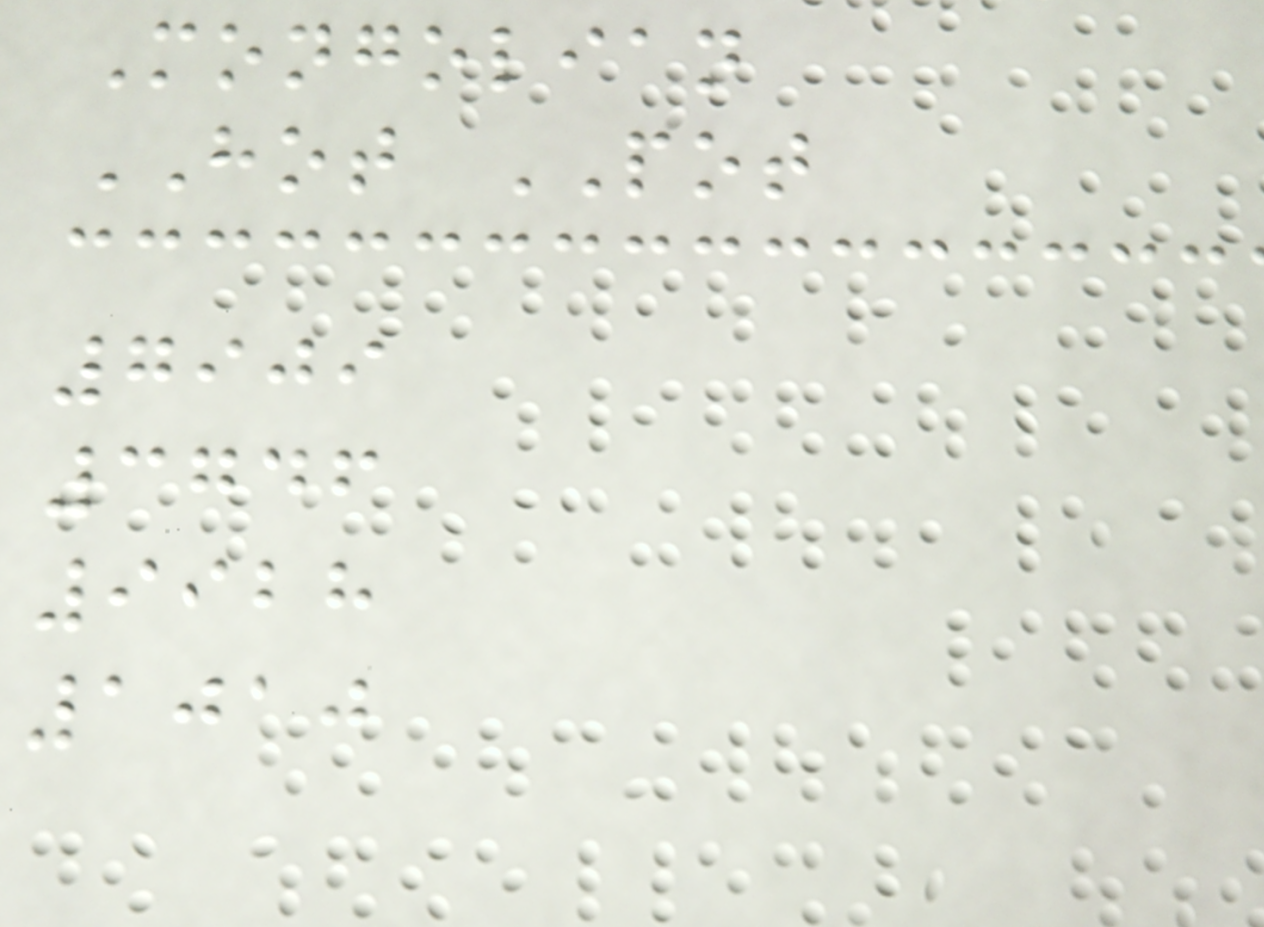Mongolian
HOT POT
7909
3746
9928
1010
